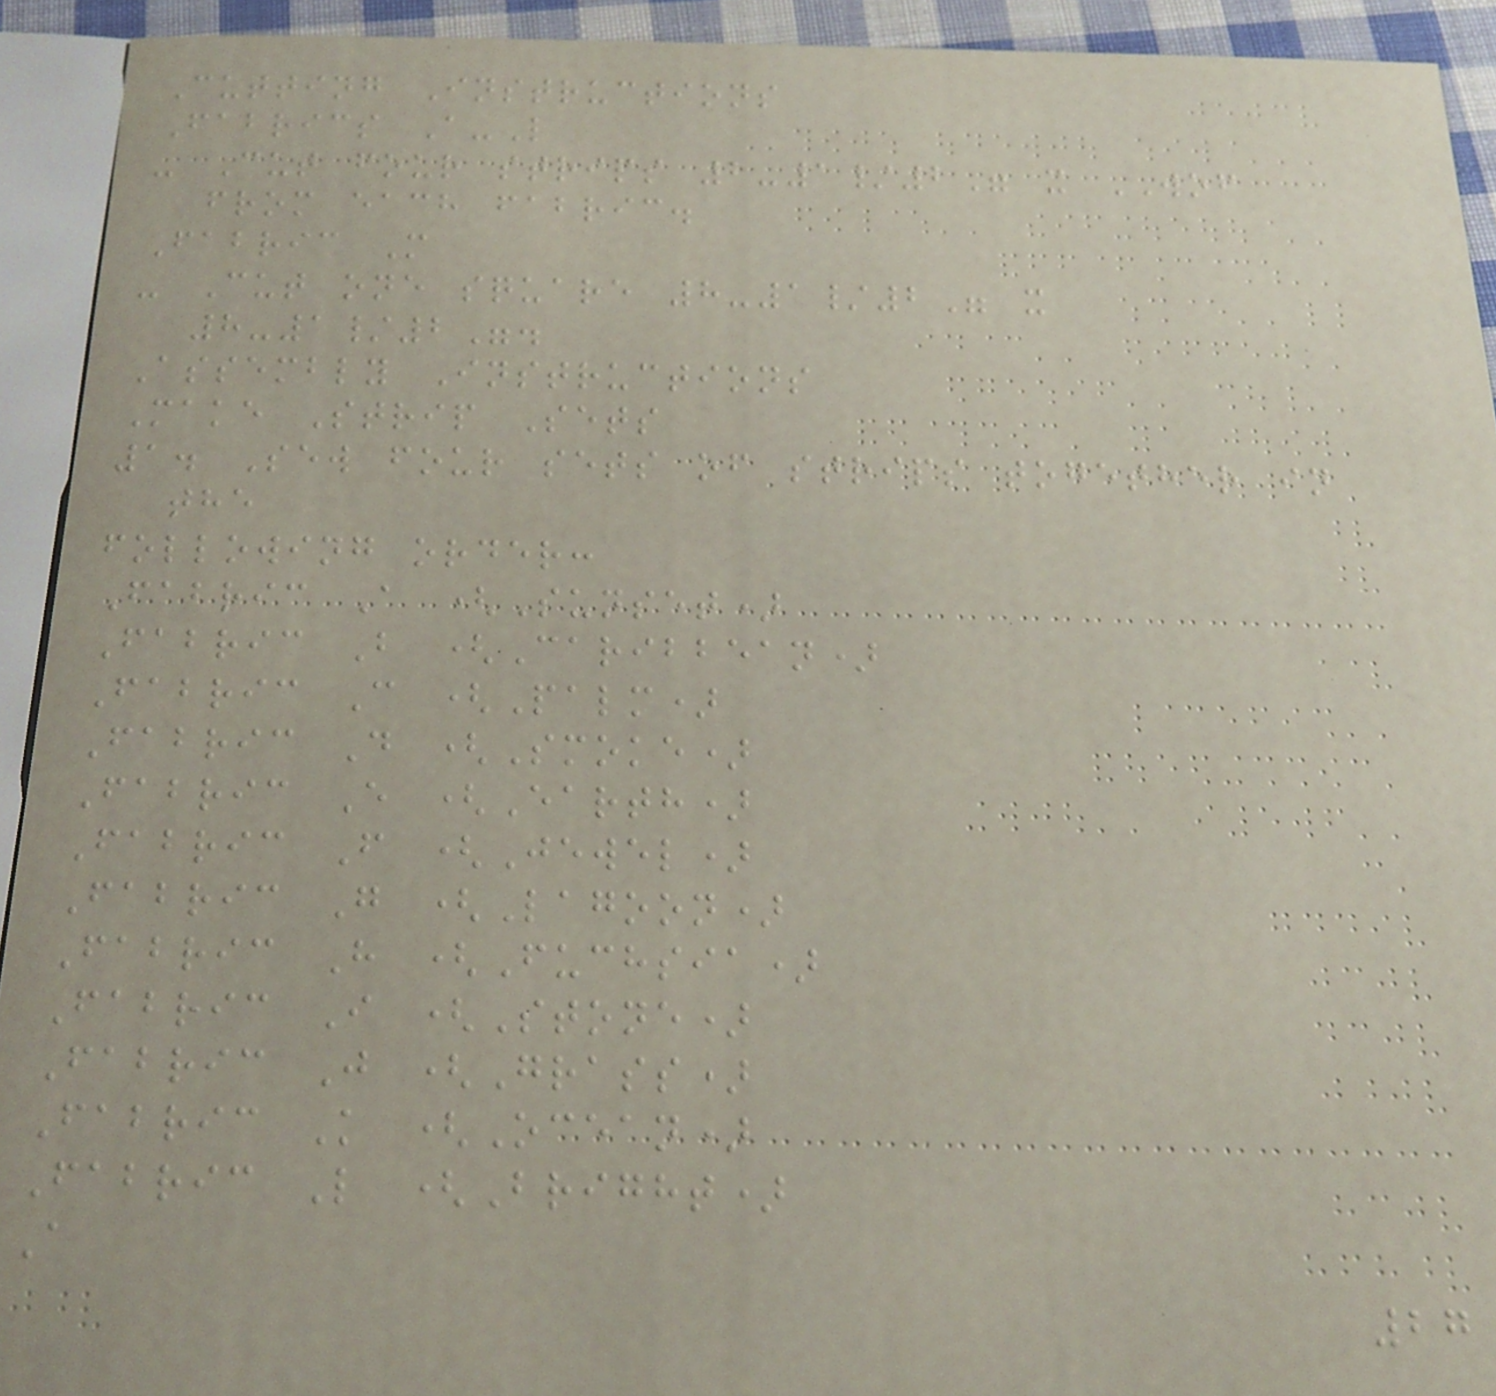Cutting Instructions
Fabrics A-L
- Cut four strips 2-1/2" x WOF
from each fabric.
Fabric M
- Cut one square 8-1/2" x
8-1/2".
Assembly Instructions
Make Strip Sets
1. Sew four sets of strips together in
the
following order:
Fabric A (Sunset)
Fabric B (Caribbean)
Fabric C (Palm)
Fabric D (Smoke)
Fabric E (Earth)
Fabric F (Jewel)
Fabric G (Lagoon)
Fabric H (Fuchsia)
Fabric I (Stone)
Fabric J (Grass)
Fabric K (Ocean)
Fabric L (Bright)
A
27
